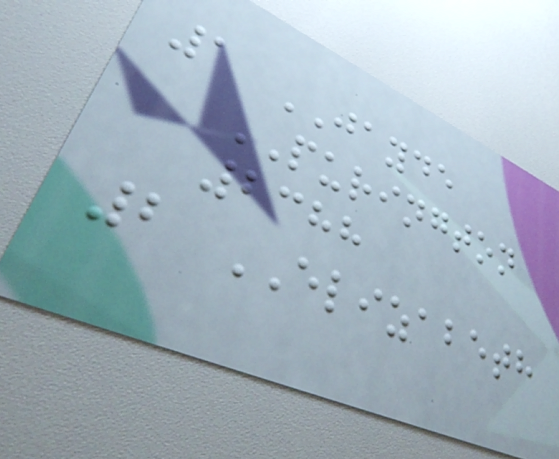1 JAYDE
PURINGTON
2388
2 ELIZABETH
